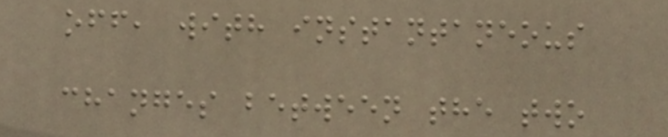off, with instantaneous
changes between the two
